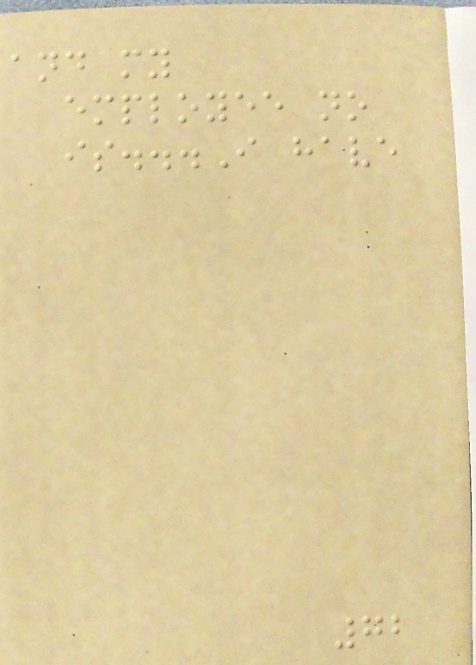and my
employee no
is...I have
72
